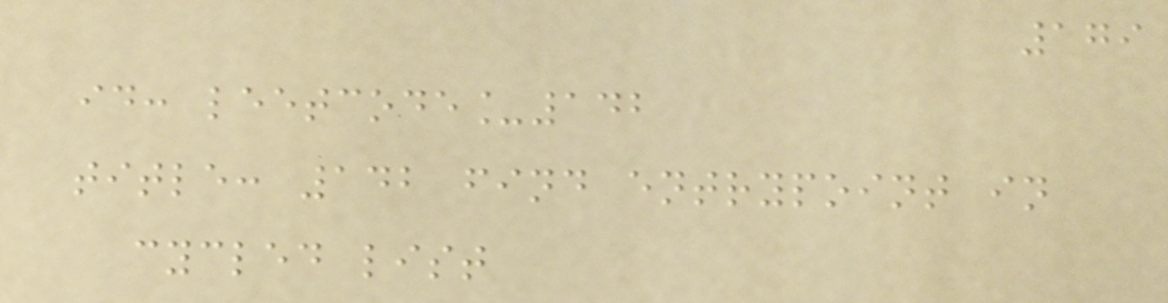179
id: leetcode_142
title: 142 find entrypoint in
cycled list
